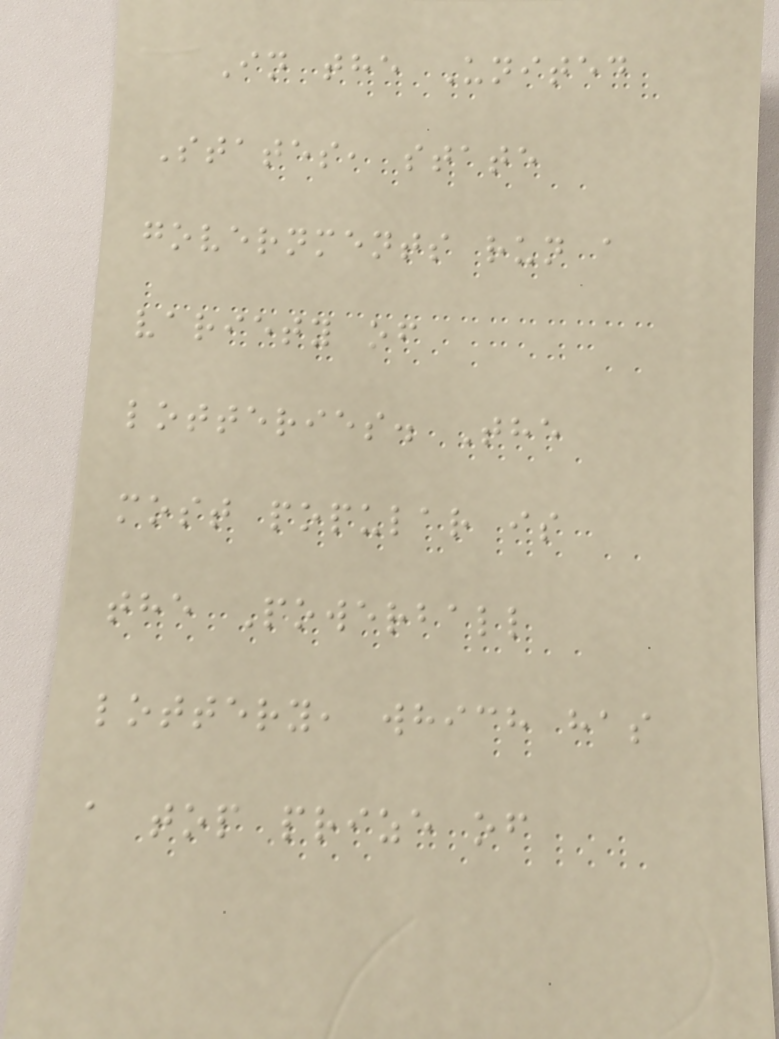In the United
States, state
governments run a
variety of
lotteries. The
most popular is
the Powerball
lottery, which has
a top prize of
